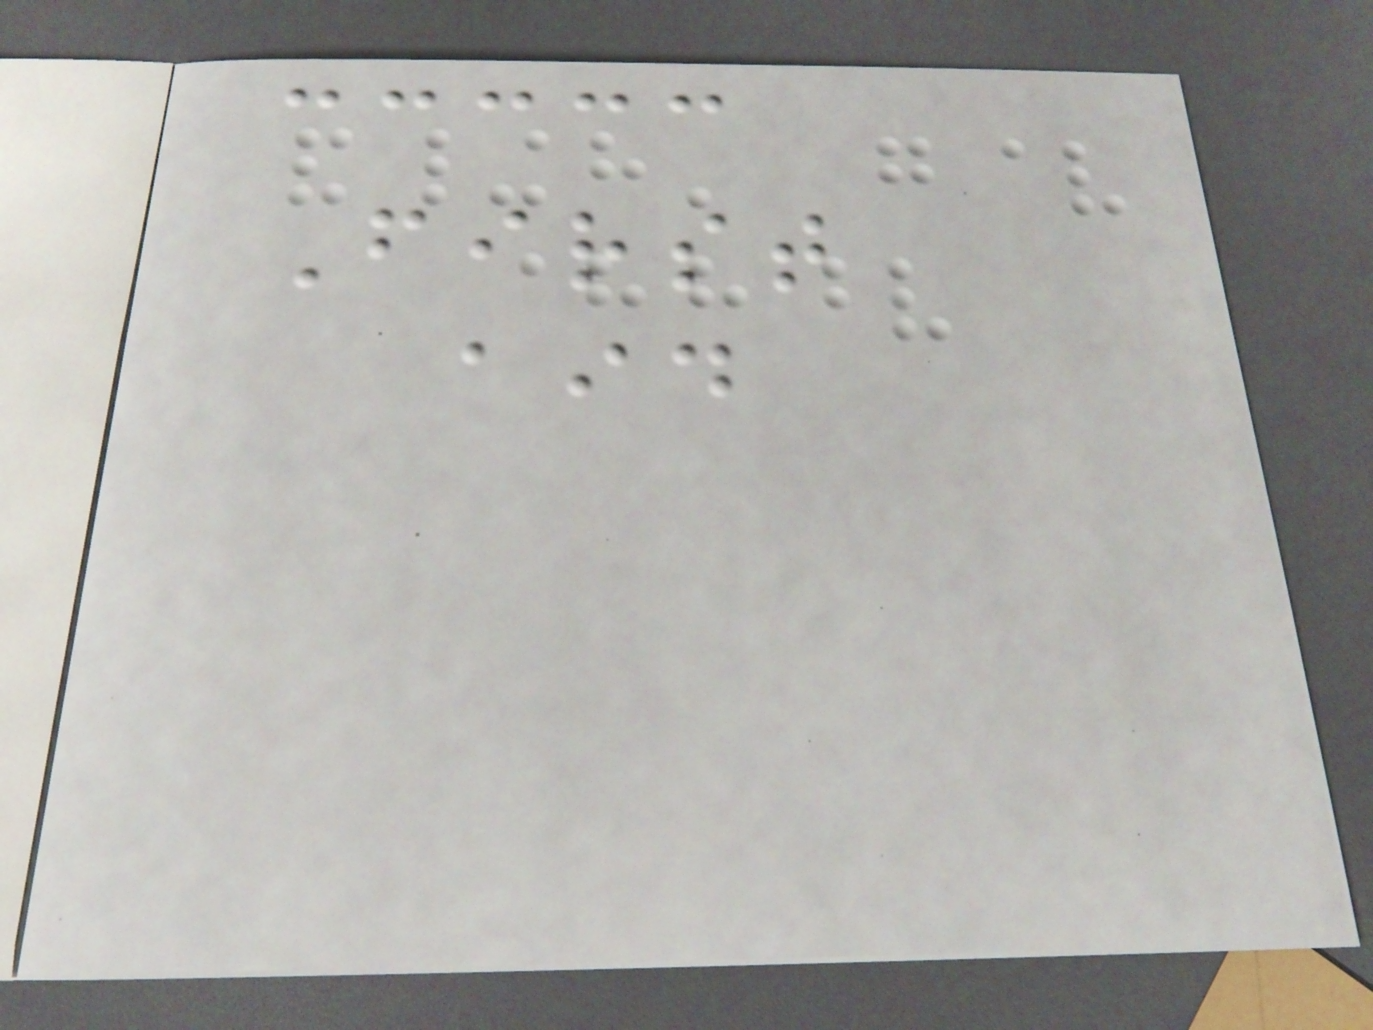First
aid
